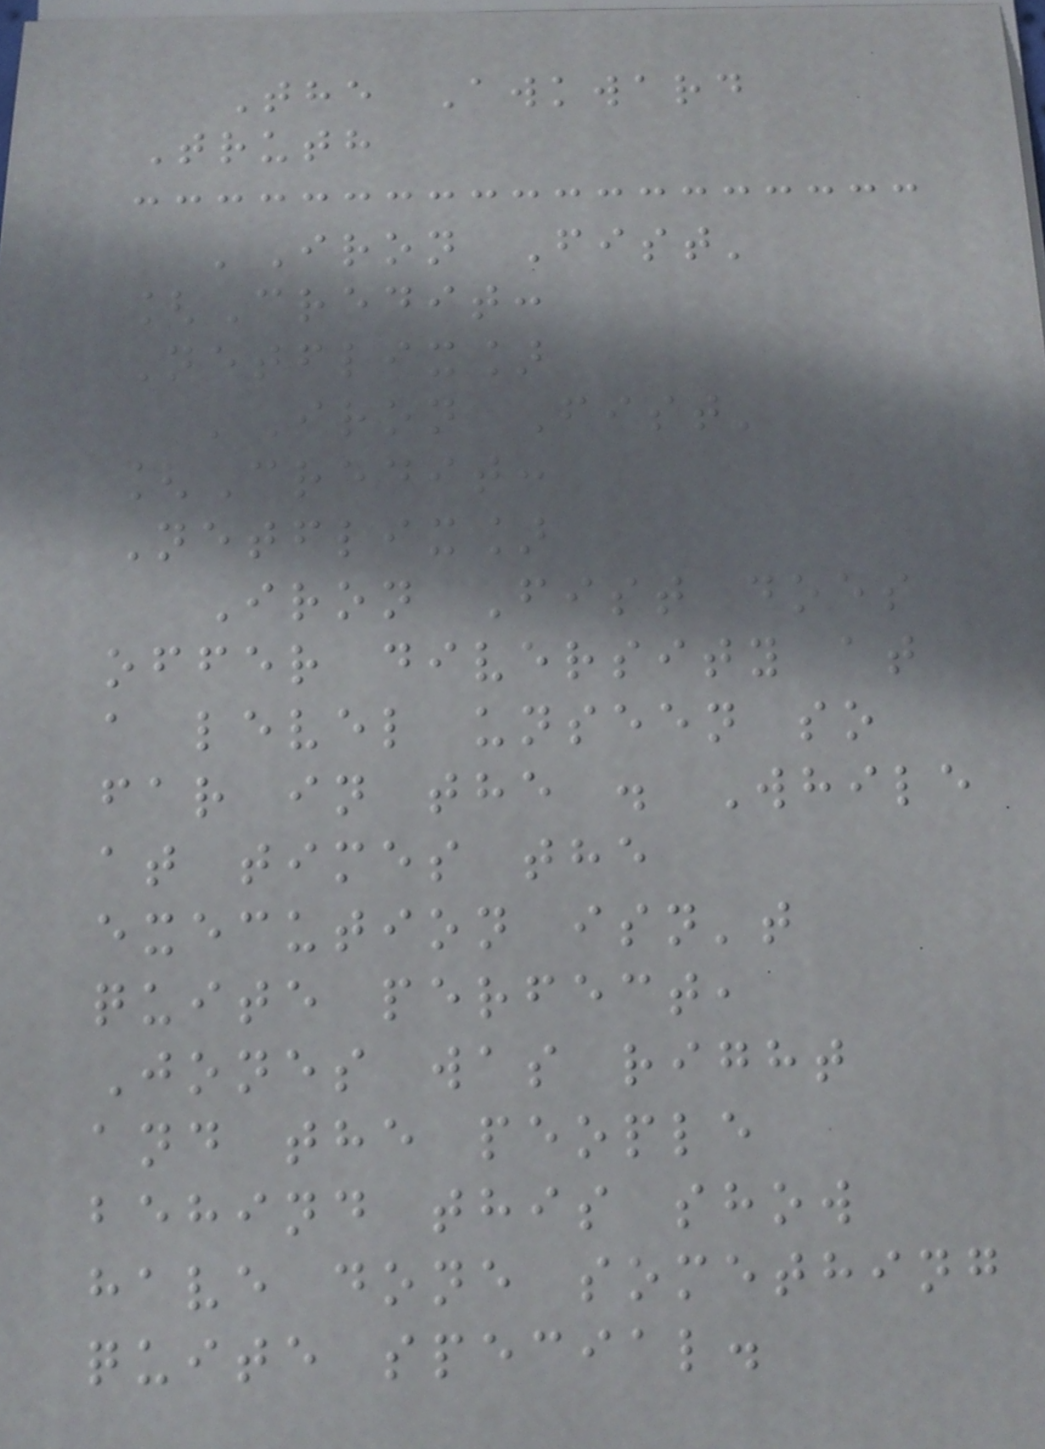The Awkward
Truth
'Iron Fist'
[Credit:
Netflix]
'Iron Fist'
[Credit:
Netflix]
Iron Fist does
offer diversity at
a level unseen so
far in the . While
at times the
execution isn't
quite perfect,
Jones was right
and the people
behind this show
have done something
quite special.
